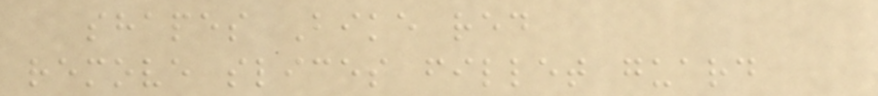shapes Bike red
remove slices fillet guard
